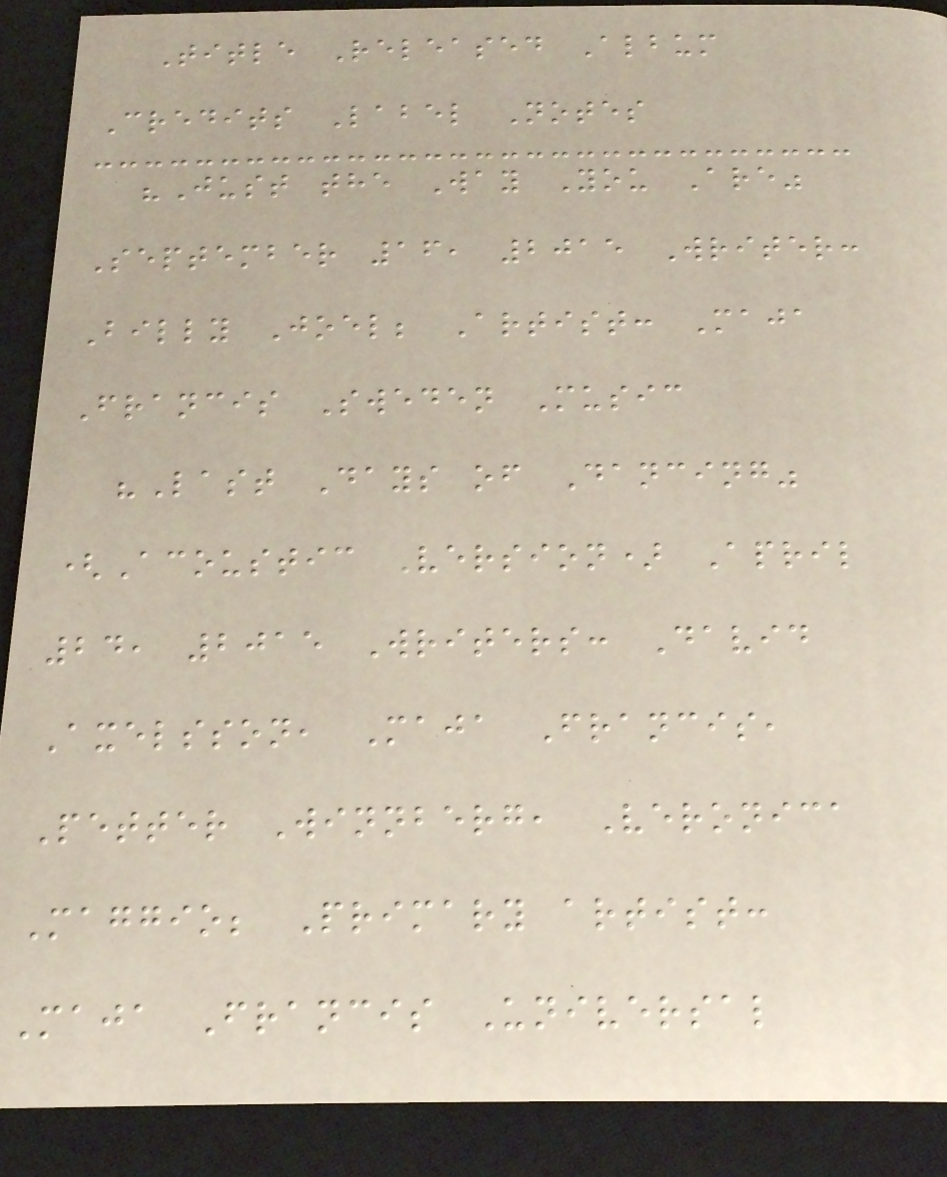Title Released Album
Credits Label Notes
"Just the Way You Are"
September 16, 2015 Writer:
Billy Joel; Artist: Maja
Francis Sweden Music
"Last Days of Dancing"
(Acoustic Version) April
24, 2015 Writers: David
Axelsson, Maja Francis,
Petter Winnberg, Veronica
Maggio; Primary artist:
Maja Francis Universal
